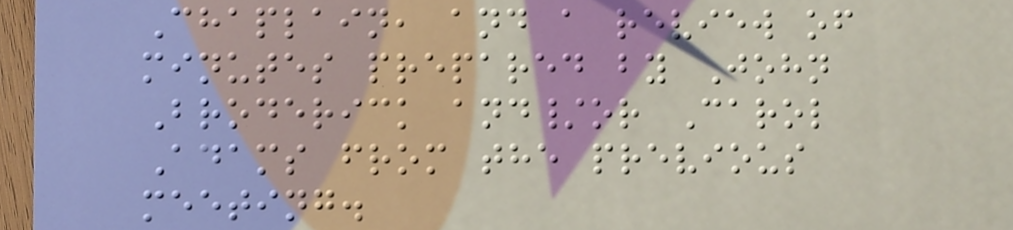Chaplain, and a review of
minutes prepared by John
Broderick and/or Carol
Adams from the previous
meeting.
